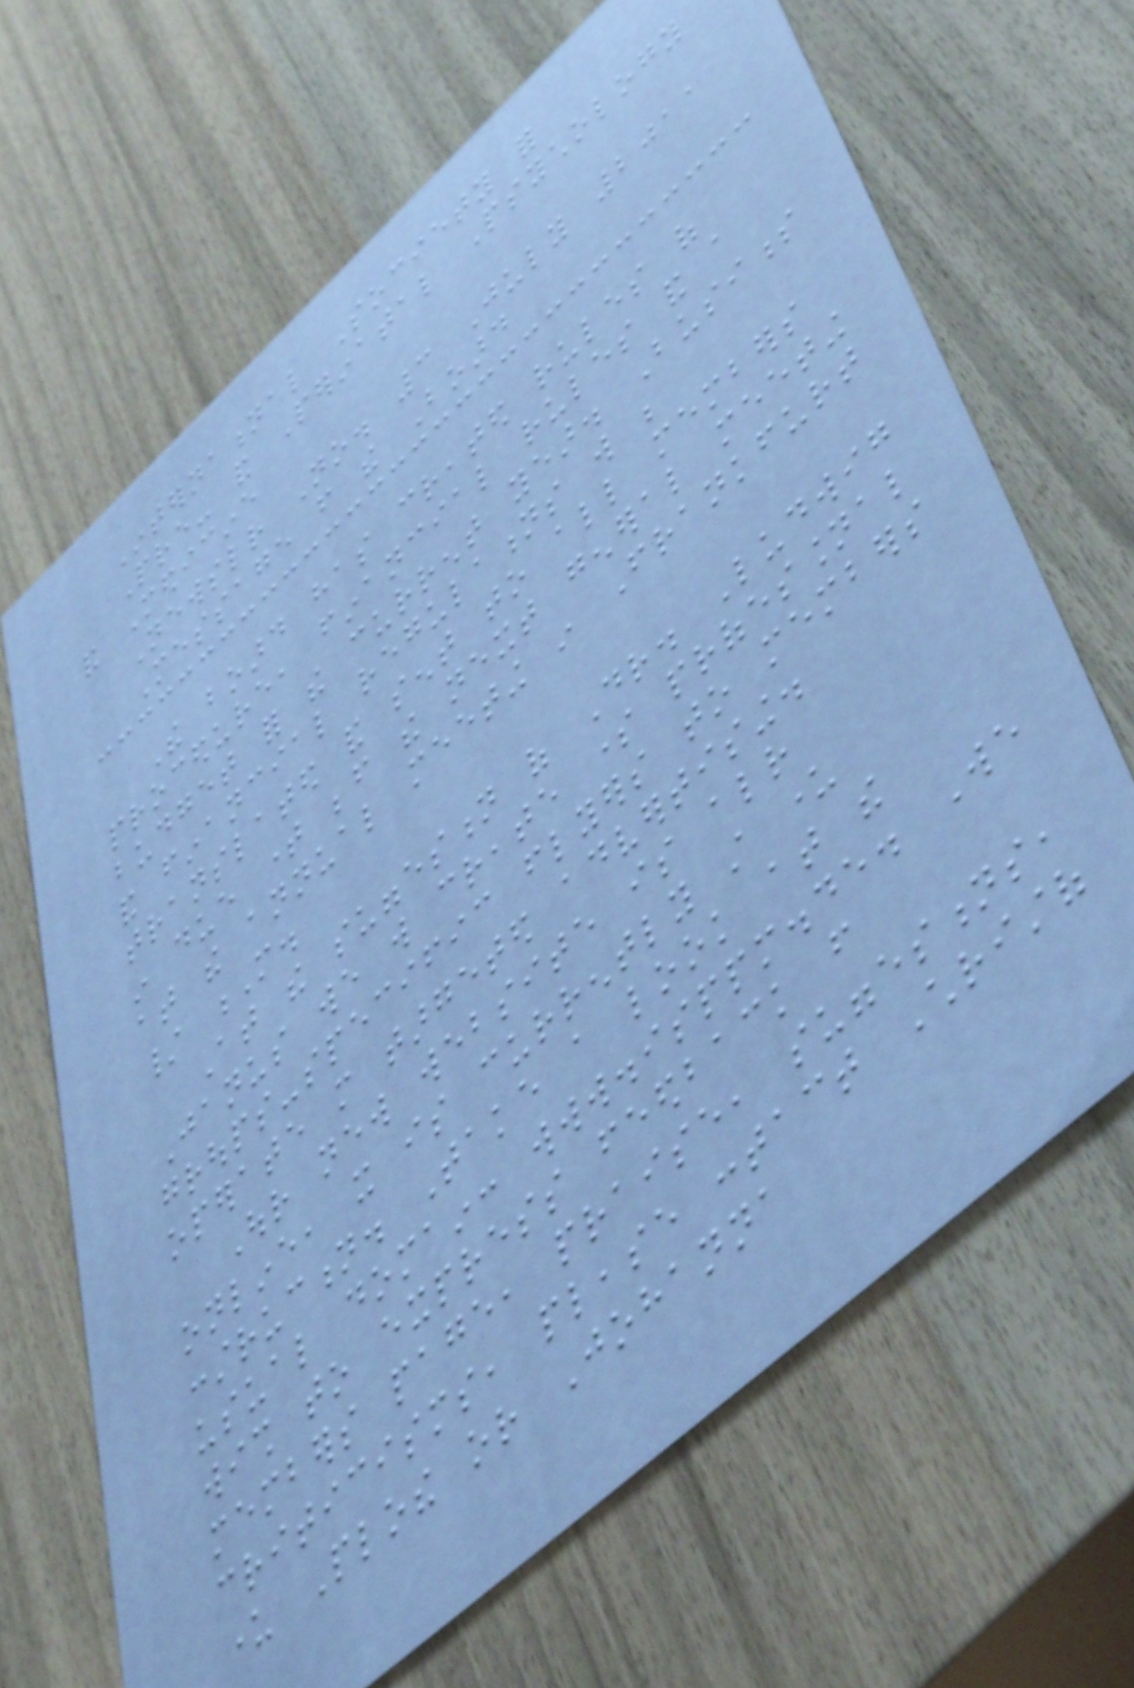International Society for
Pre- and Perinatal Psychology
and Medicine
Newsletter No. 3 July 2011
Message from the Board
The board has created rules of
procedure, financial rules and a
budget for the current year. Business
and financial regulations will be
translated and sent to all members
in due time before the next general meeting
at the annual meeting in Frankfurt
/ M.
At the suggestion of Dr. Ludwig
Janus we will create some professional
groups-specific flyers to members
operate more targeted advertising.
Our new website is already
online, it is currently still under
construction. Take a look at the
usual domain: www.isppm.de. We
wish to express feedback from
members page, praise, suggestions,
criticisms, please contact Christof
under Plothe or Johanna
